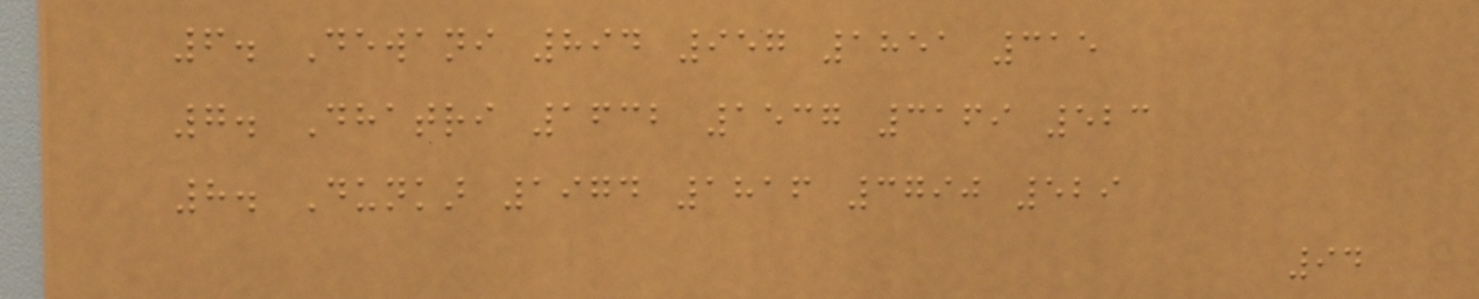6. Dewani 894 957 1851 315
7. Dhatri 1632 1537 3169 523
8. Dunkar 1974 1816 3790 529
94
